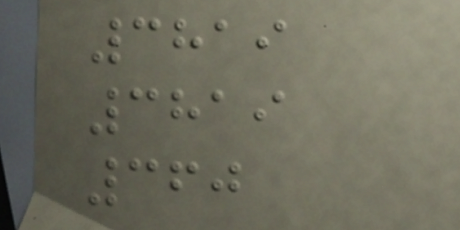3819
3819
360
